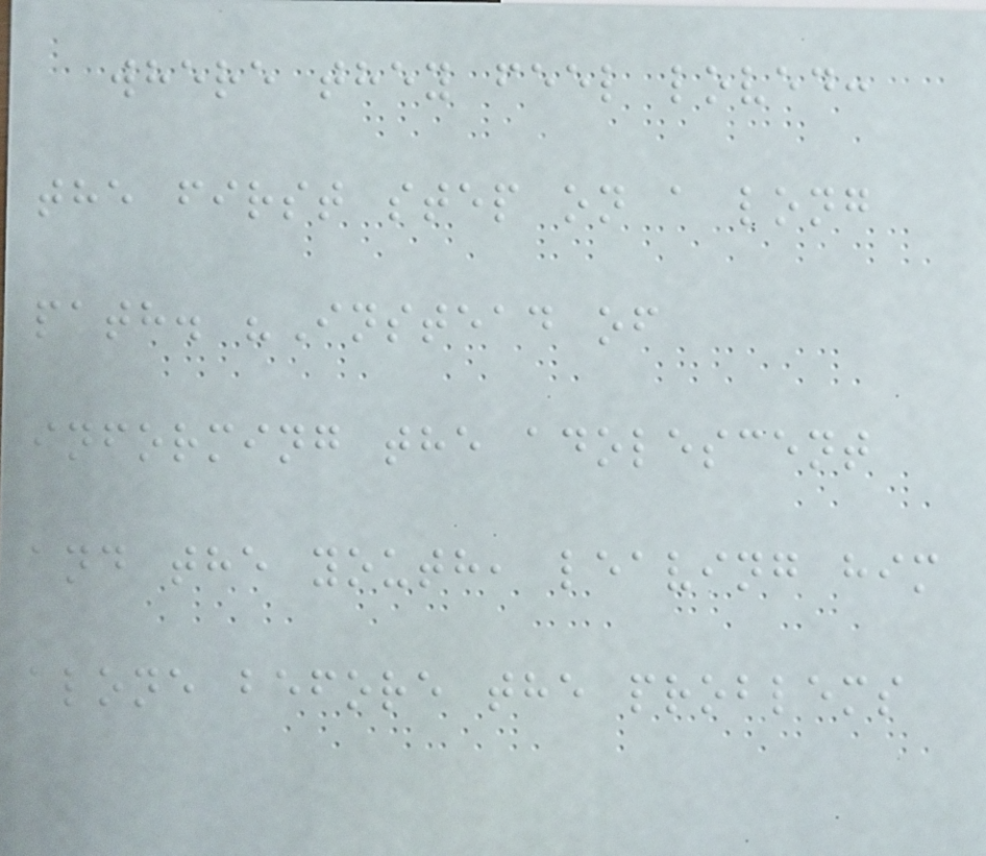where they feel loved:
the first step on a long
path. "Instead of
informing the adolescent
and the youth, leaving him
alone before the problems
